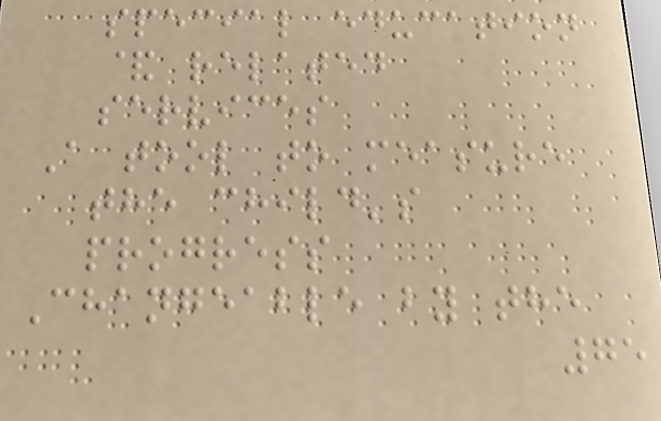special education
& related
services
A tool to measure
the child's
progress
Changeable by the
75
